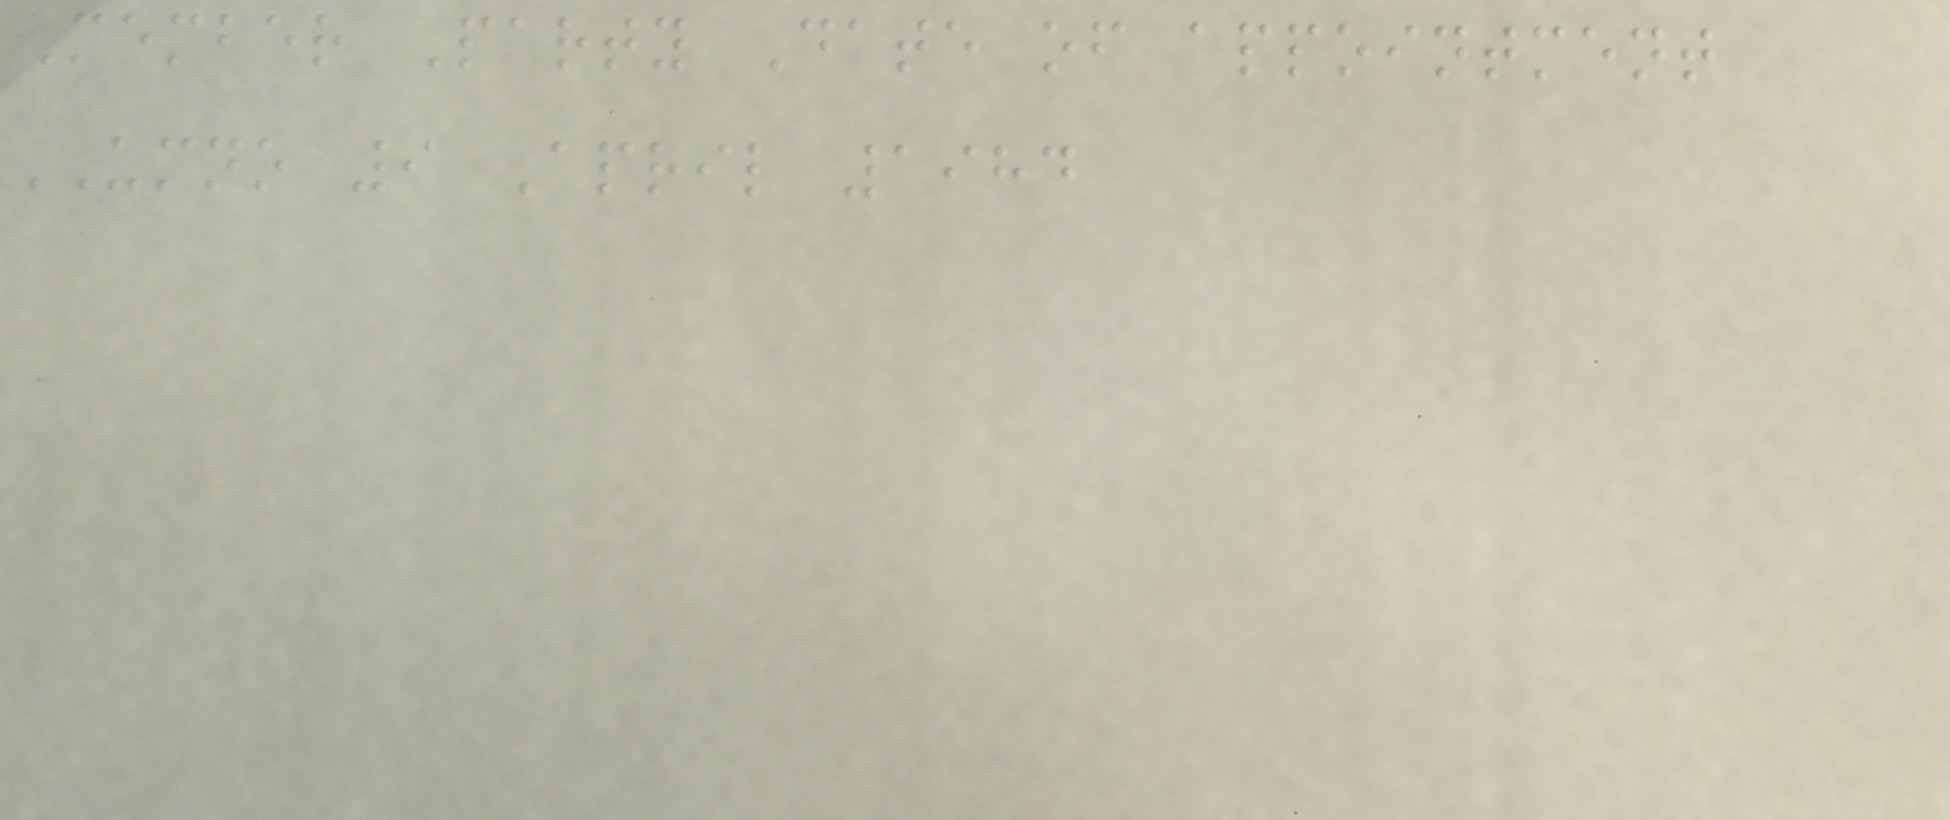Member Party Date of appointment
UMNO 9 April 1984
